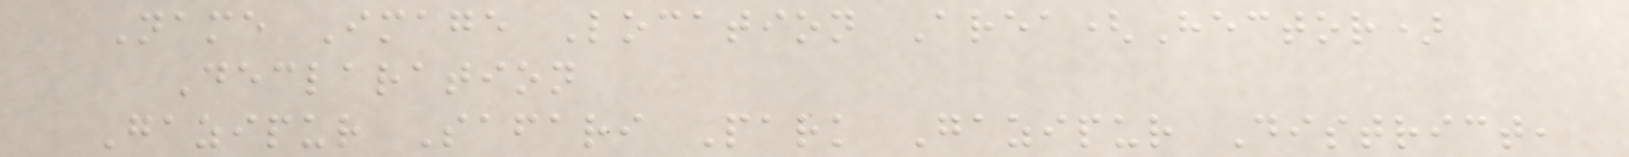Name Image Location Area(Hector)
Declaration
Gazipur Safari Park Gazipur District,
